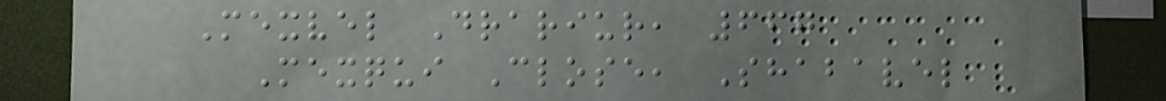Mexvel Drariur, 667
Mexqui Close, Shabavel
